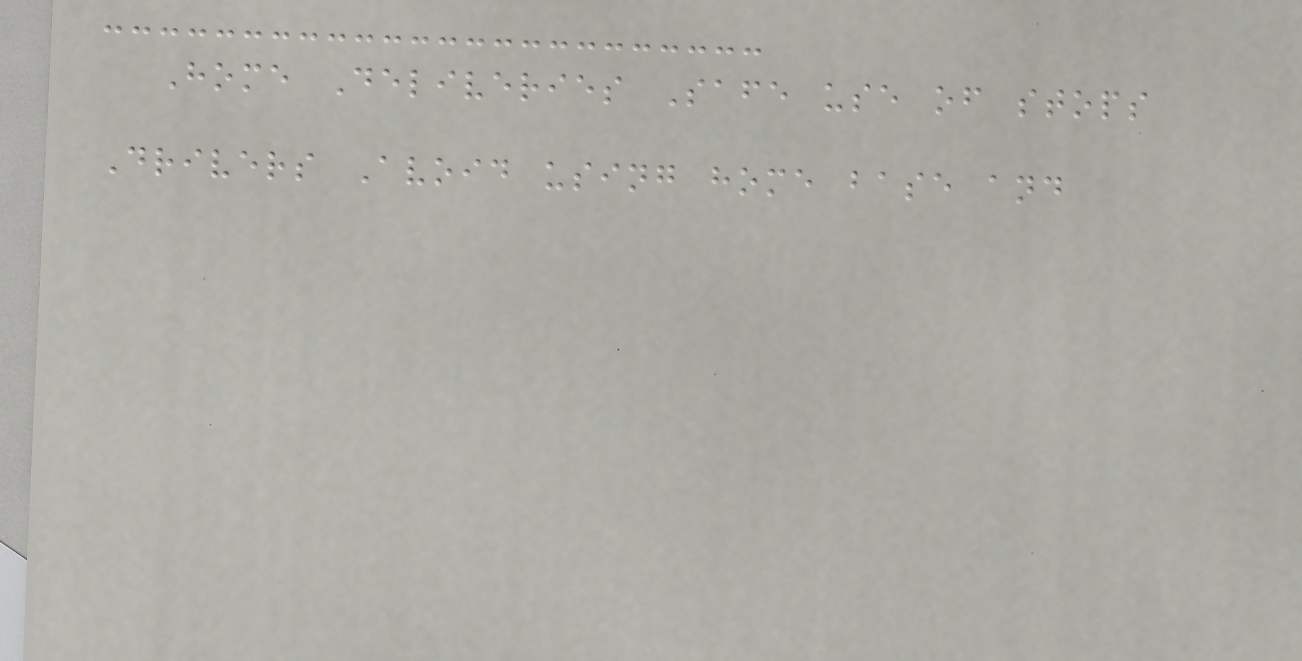Home Deliveries Safe use of stops
Drivers Avoid using home base and
